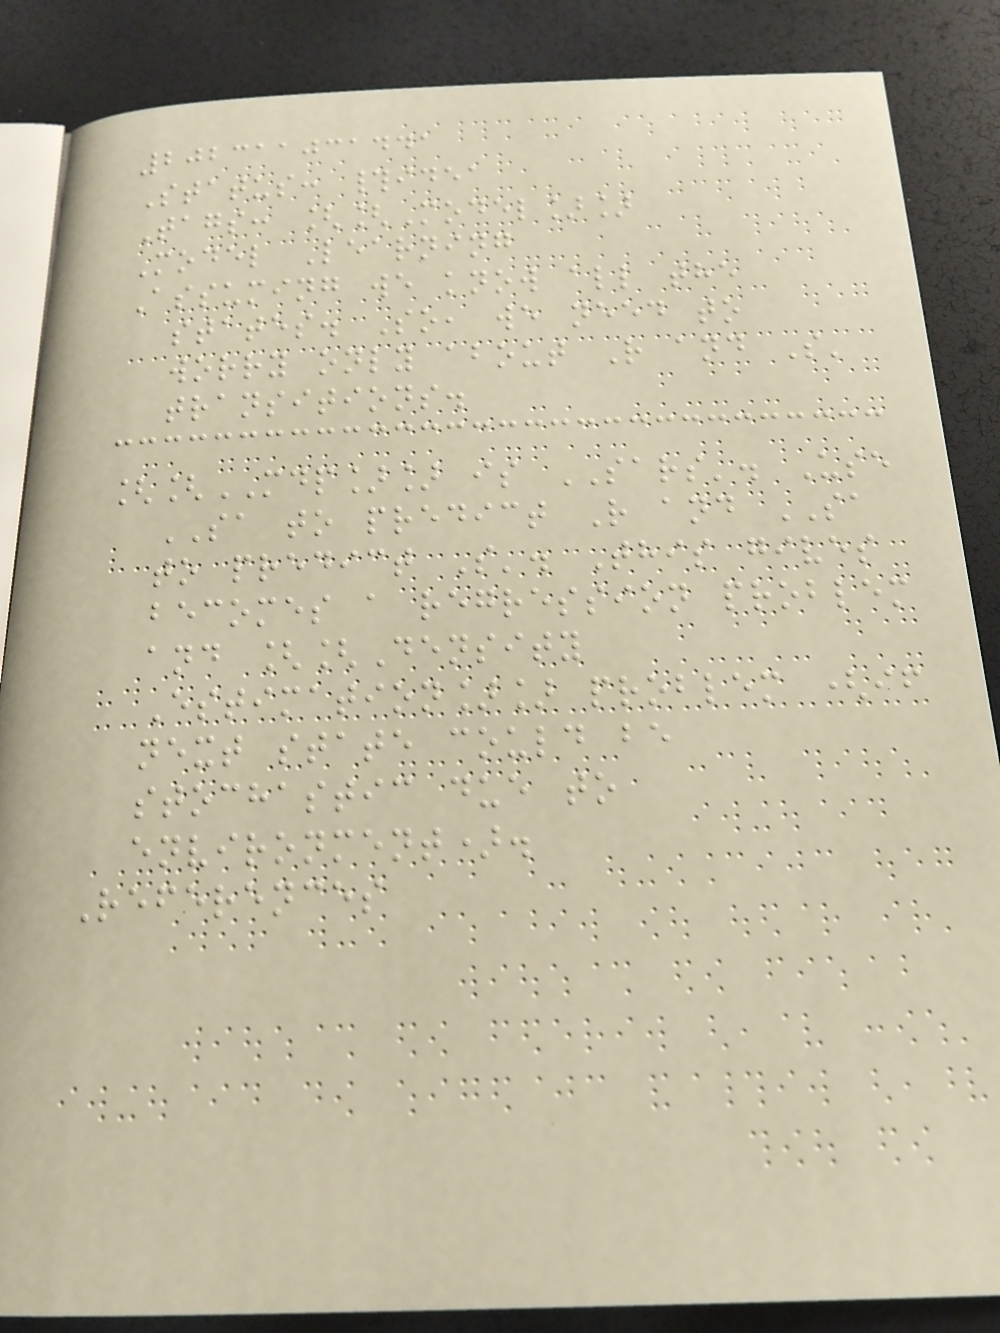202311031441
Status: #idea
Tags: [[Model]]
Model Learning
Assuming we know all the
states. So, we need to
worry only about R and S'
transitions.
[[MDP]] is SARS'. Use
SA to predict R and SA
to predict S'. This gives
becomes a regression problem
and [[Density
Estimation]] problem (if
next state could be
stochastic due to
environment).
References
